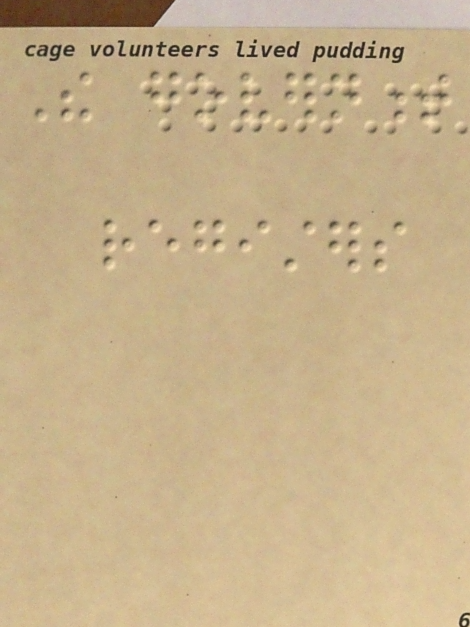The government
registers
